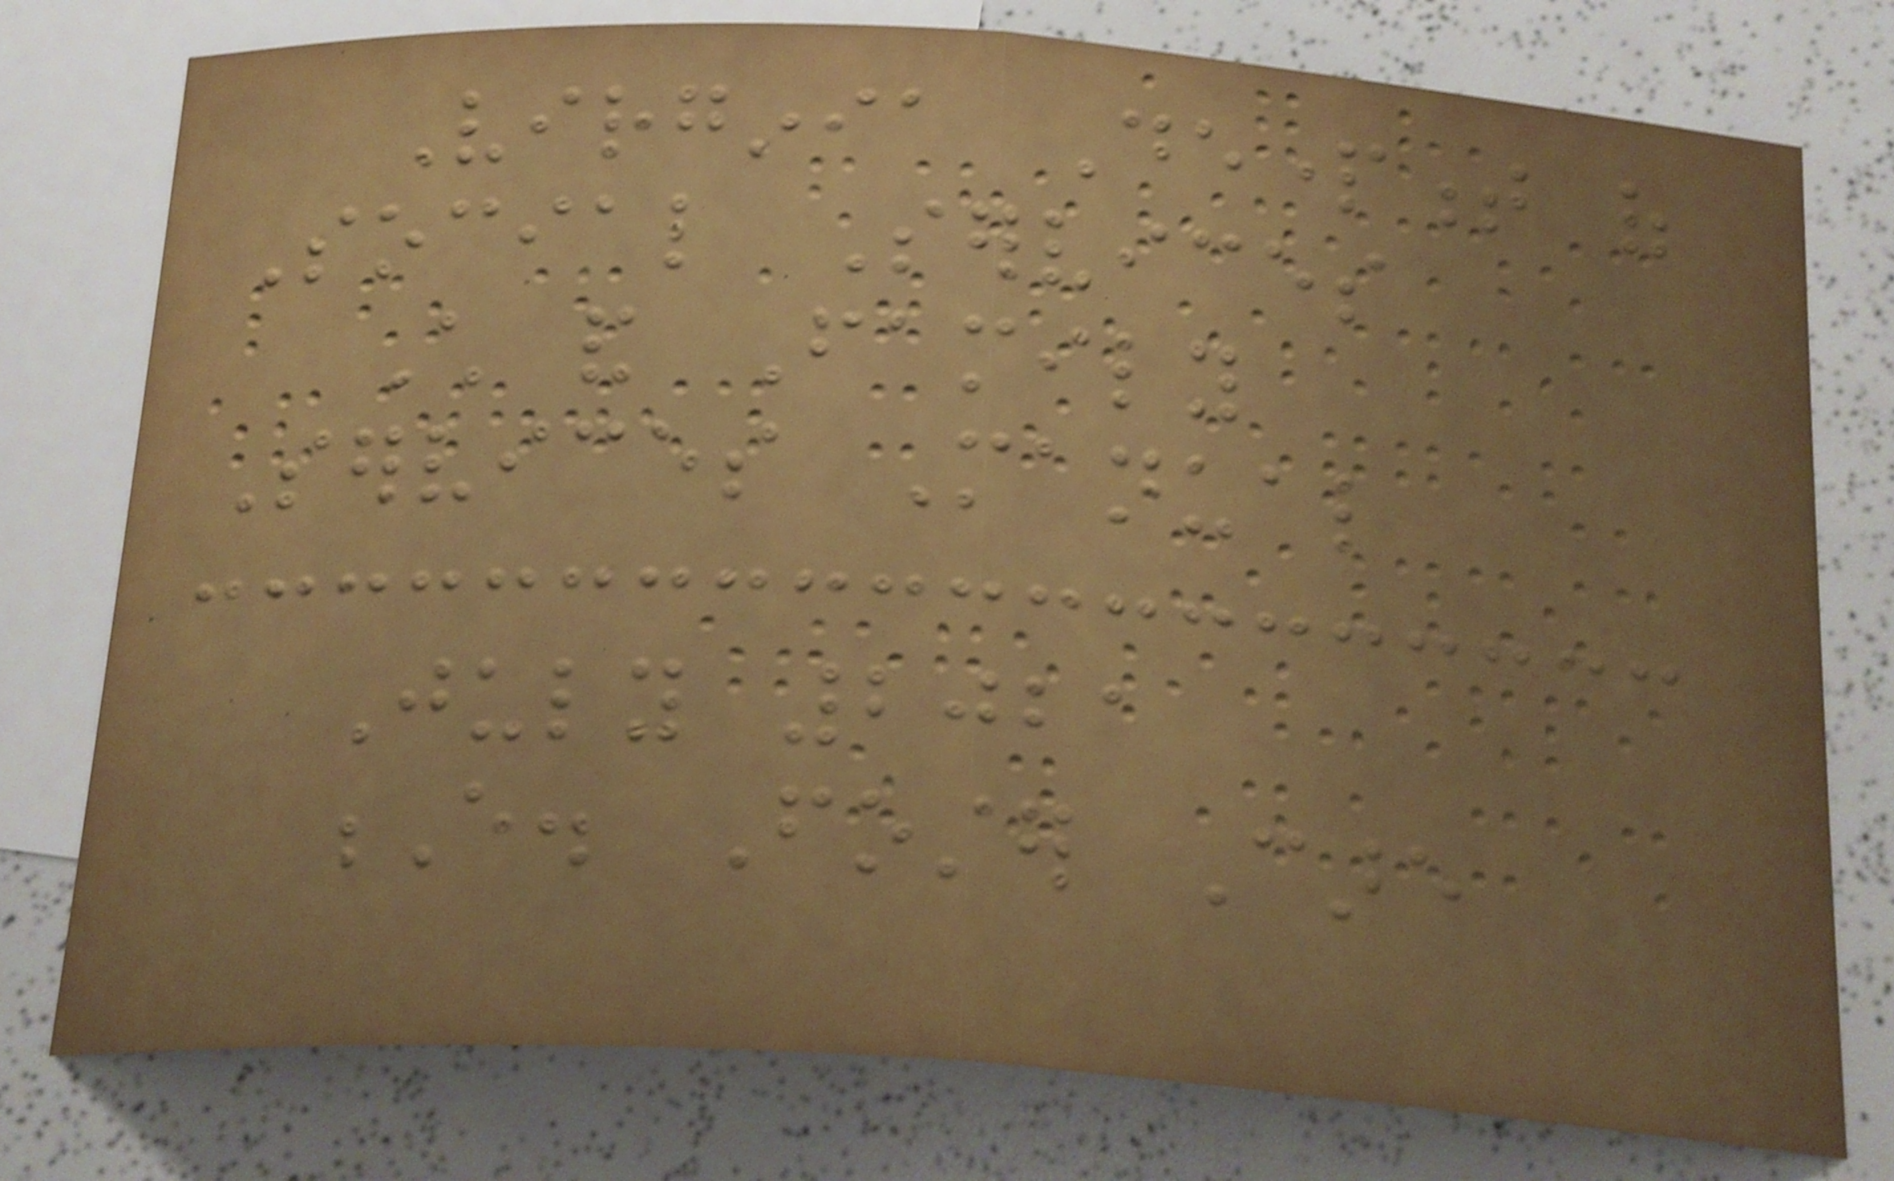Virginia Department of
Social Services
Child and Family
Services Manual
July 2021
E. Foster Care
